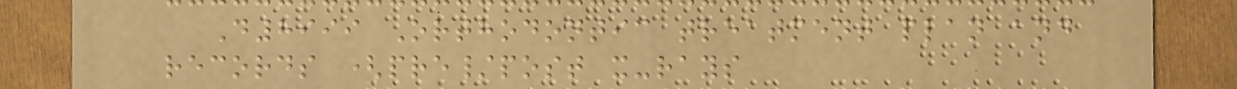D8999 Orthodontic treatment plan and
records (pre/post x-rays
